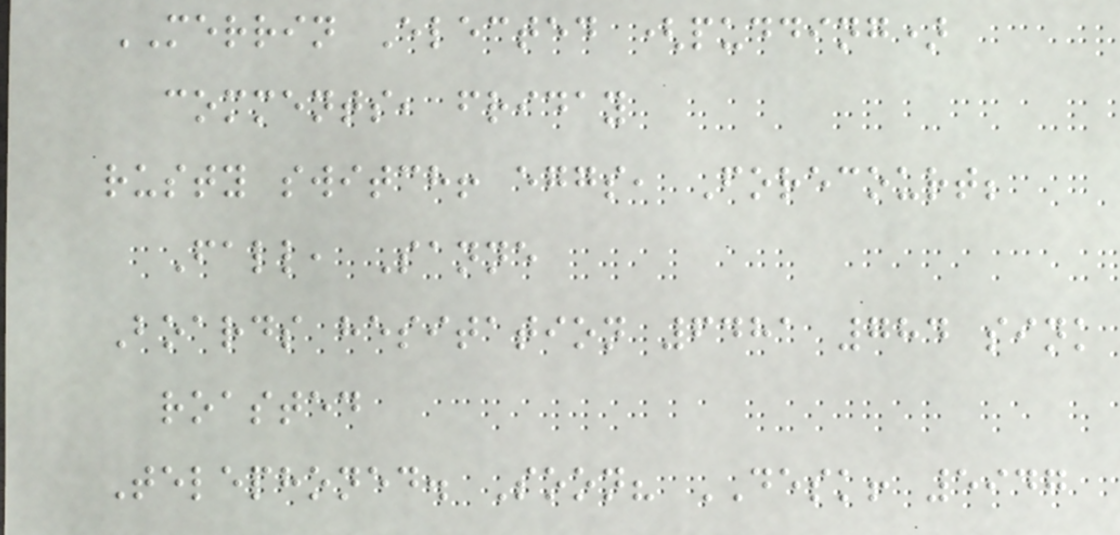MERRIN Elected (pudding)
comments, friday
rusty switch! eggs, Forecourt;
Fall, Sanne
Boards hesitation 6481 784 sink
roasted
Telephoned. Soon? DESK! 5947
